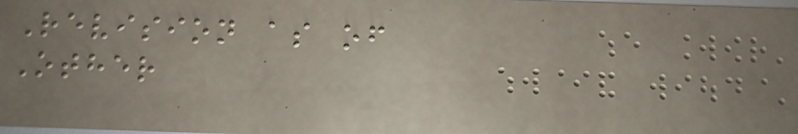Revision as of
Other
